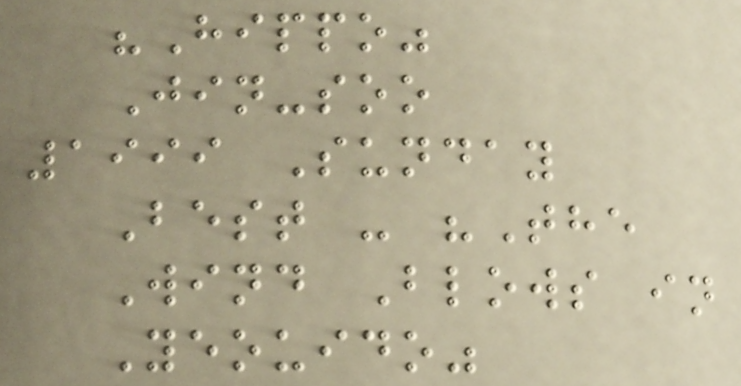"Hippo"
Jin-soo
1999 Sunday
Best - "The
Wind Blows in
Yeouido"
